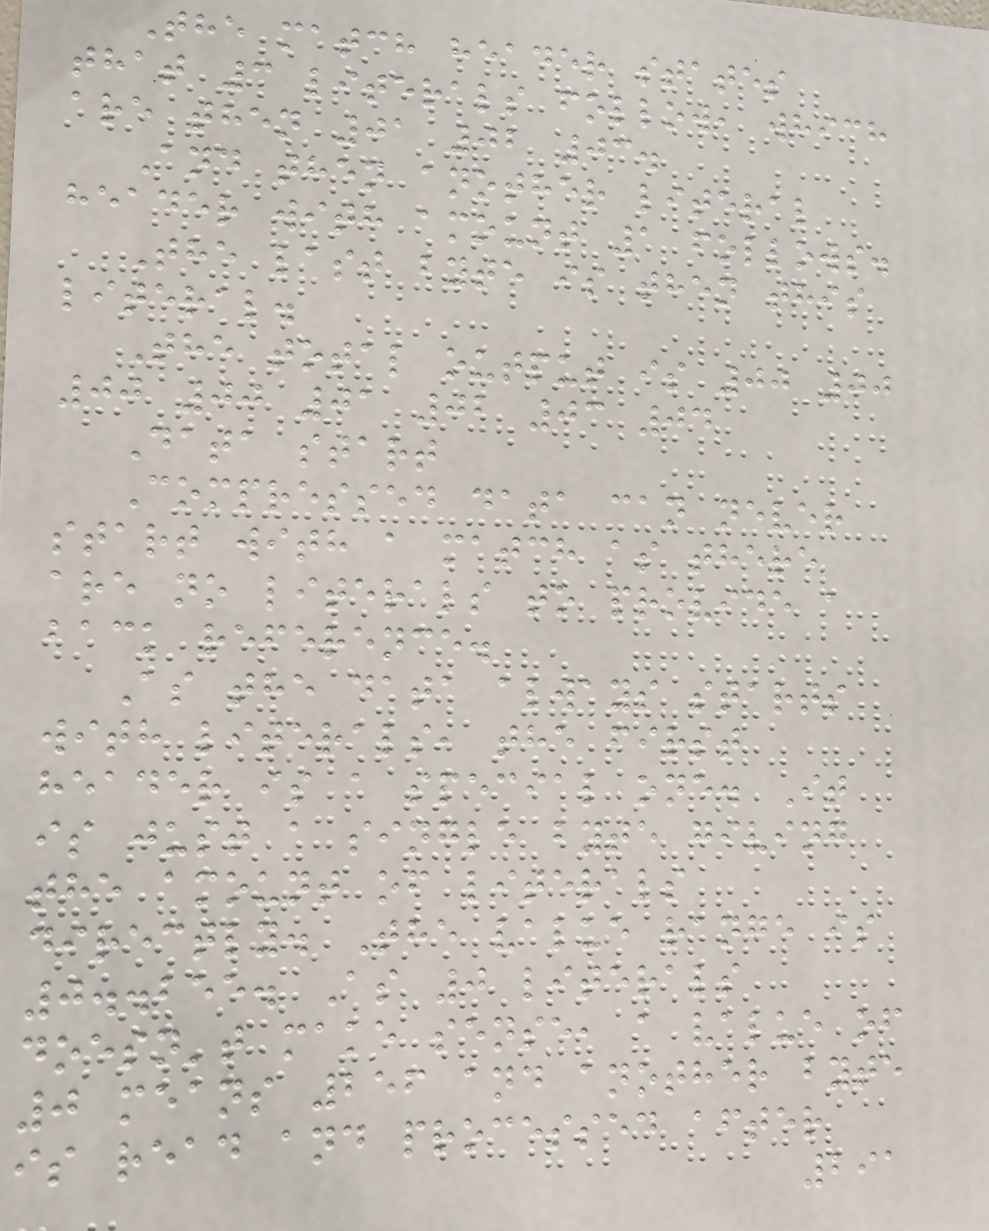The match header states
that 3 literals follow, which
are then 01 02 03.
And then another literal
header with amount 1 follows.
The last byte is then this
literal.
The total output is 00 00
00 00 01 02 03 04
Data start
Compressed data can never
start with a match as there
are no literals to provide a
back reference.
As the data always starts
with literals, the first
header is a special one. It
is just a single byte giving
the amount of literals
directly. The value range is
0..255. As 0 literals
doesn't make sense, a value of
0 means 256 and another byte
is read and processed after
291
